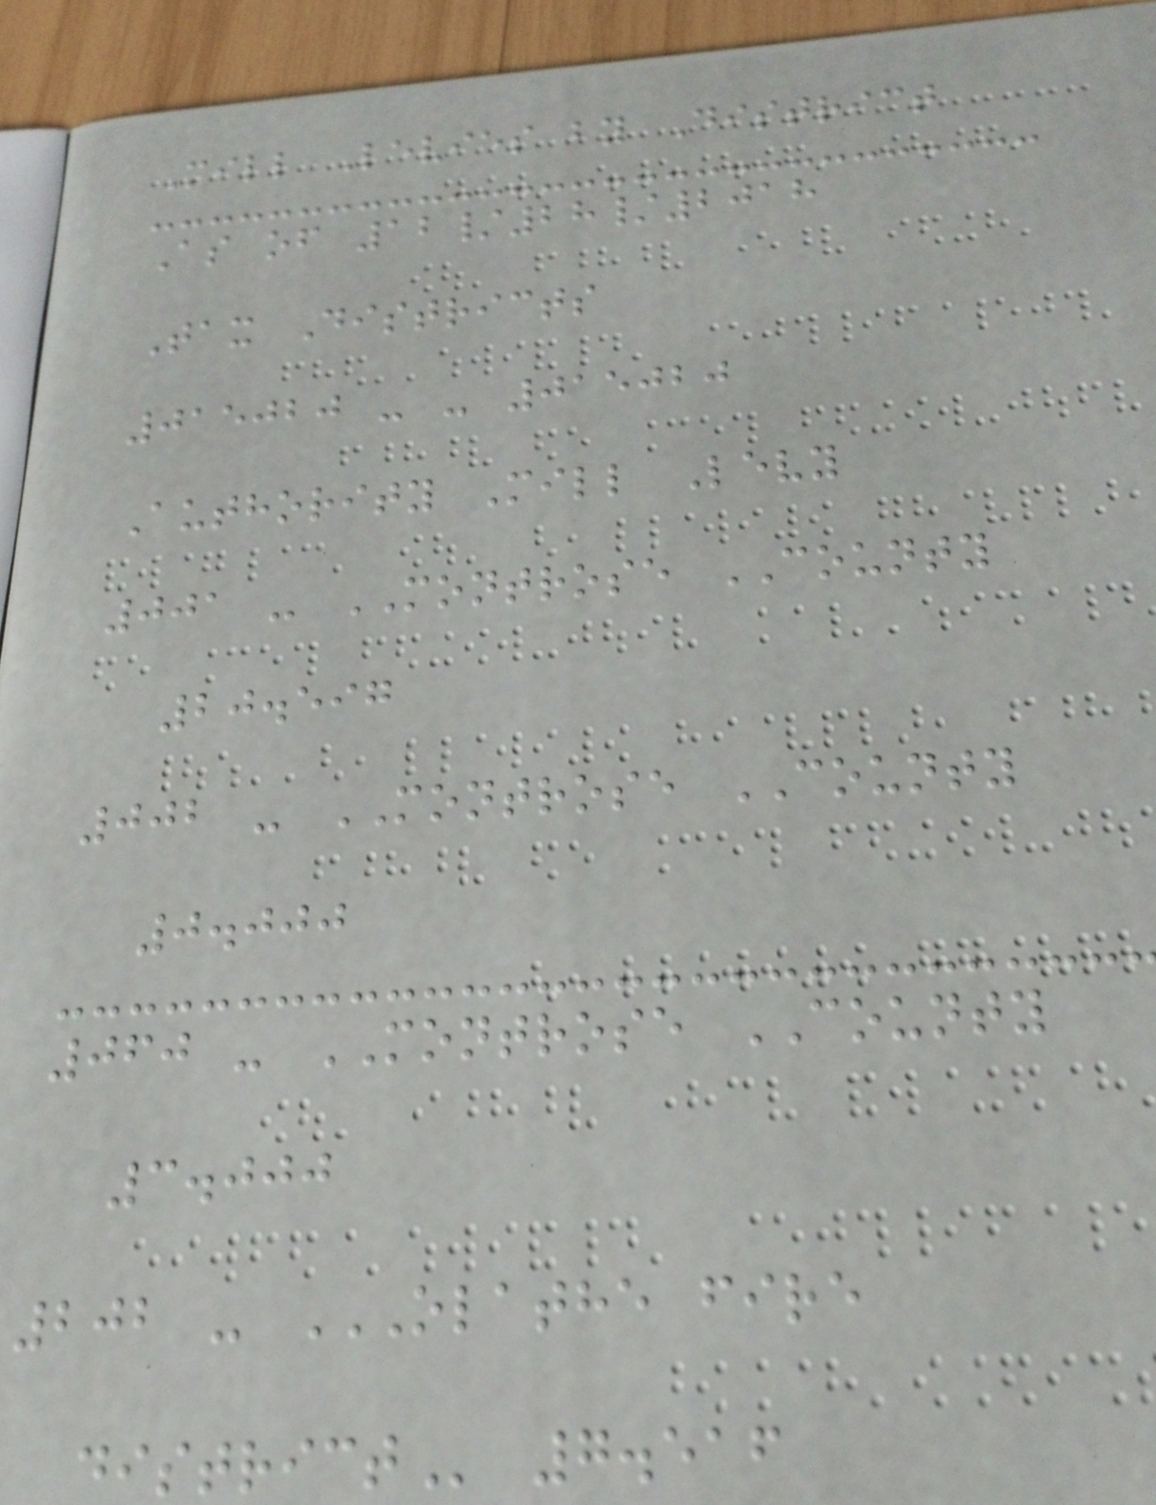Mill Levies by District
As of 12/28/2018
Tax Districts
015020 - - 015020
Authority Mill Levy
001 - MONTROSE COUNTY
20.597
002 - MONTROSE COUNTY
0.000
060 - MONTROSE COUNTY
3.000
202 - OLATHE FIRE
DISTRICT 7.516
